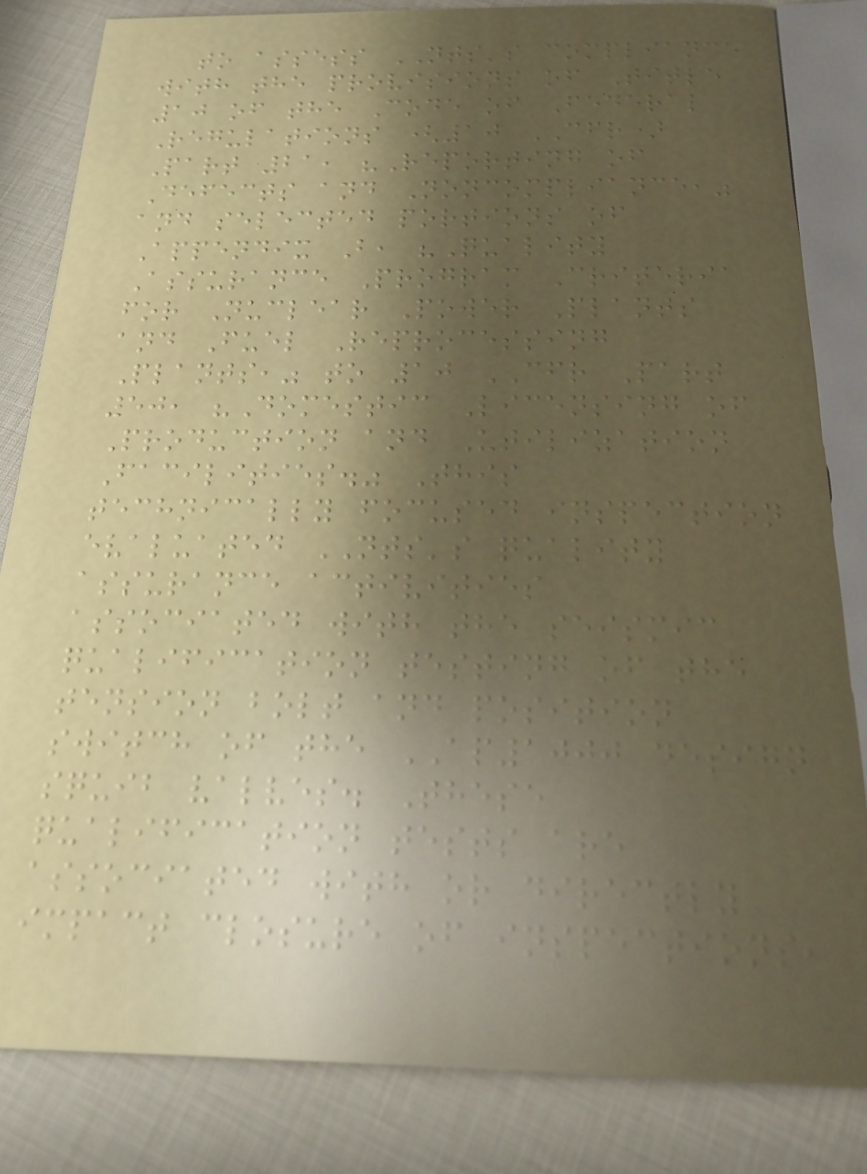to assess NTS's compliance
with the provisions of Title
10 of the Code of Federal
Regulations (10 CFR)
Part 21, "Reporting of
Defects and Noncompliance,"
and selected portions of
Appendix B, "Quality
Assurance Program Criteria
for Nuclear Power Plants
and Fuel Reprocessing
Plants," to 10 CFR Part
50, "Domestic Licensing of
Production and Utilization
Facilities." This
technically focused inspection
evaluated NTS's quality
assurance activities
associated with the seismic
qualification testing of the
tension bolt and position
switch of the AP1000 design
squib valves. These
qualification tests are
associated with or directly
impact closure of inspections,
